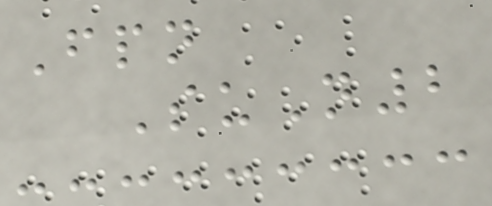Fpn
SuN2
